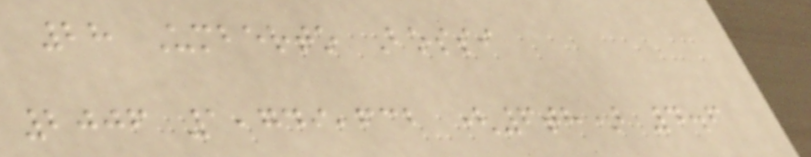28 Umberto Bossi
2006 1,749,632 (6th) 4.6
